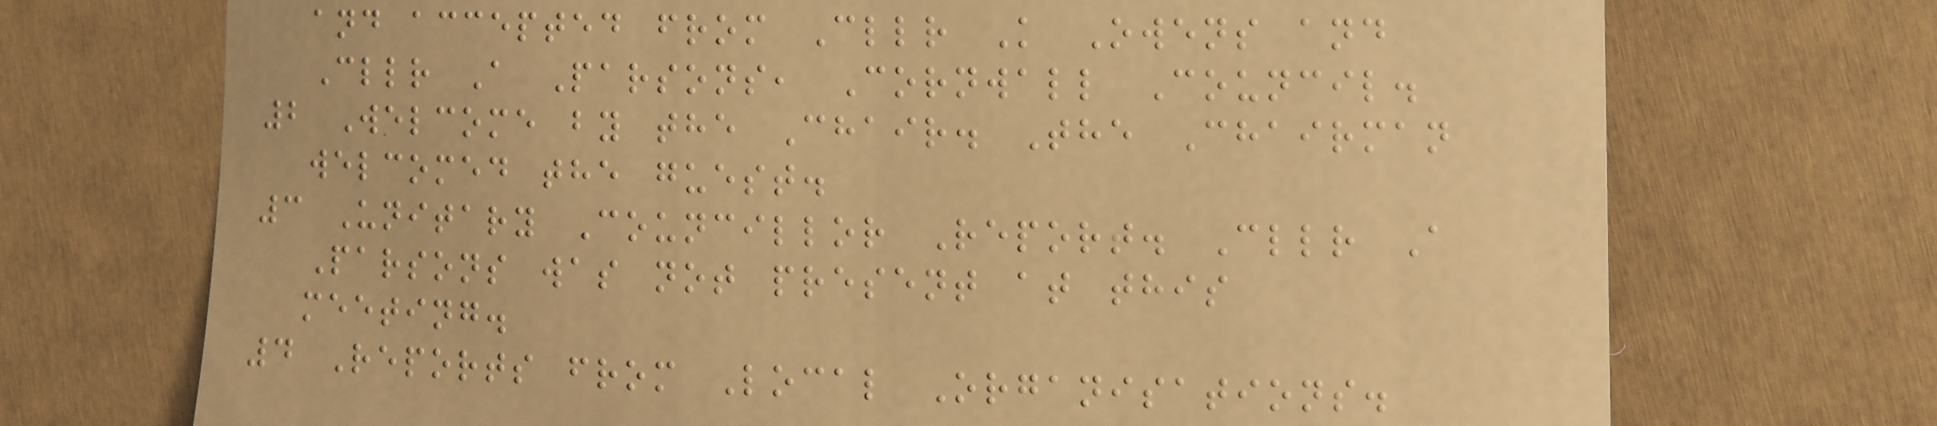and accepted from Cllr K Owens and
Cllr A Parsons, Cornwall Council.
2 Welcome by the Chair. The Chairman
welcomed the guest.
3 Unitary Councillor Report. Cllr A
Parsons was not present at this
meeting.
4 Reports from Local Organisations.
